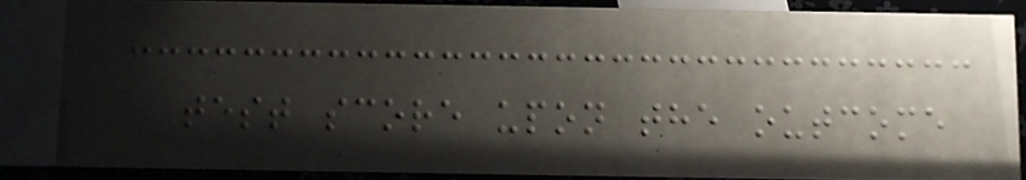test score upon the outcome
